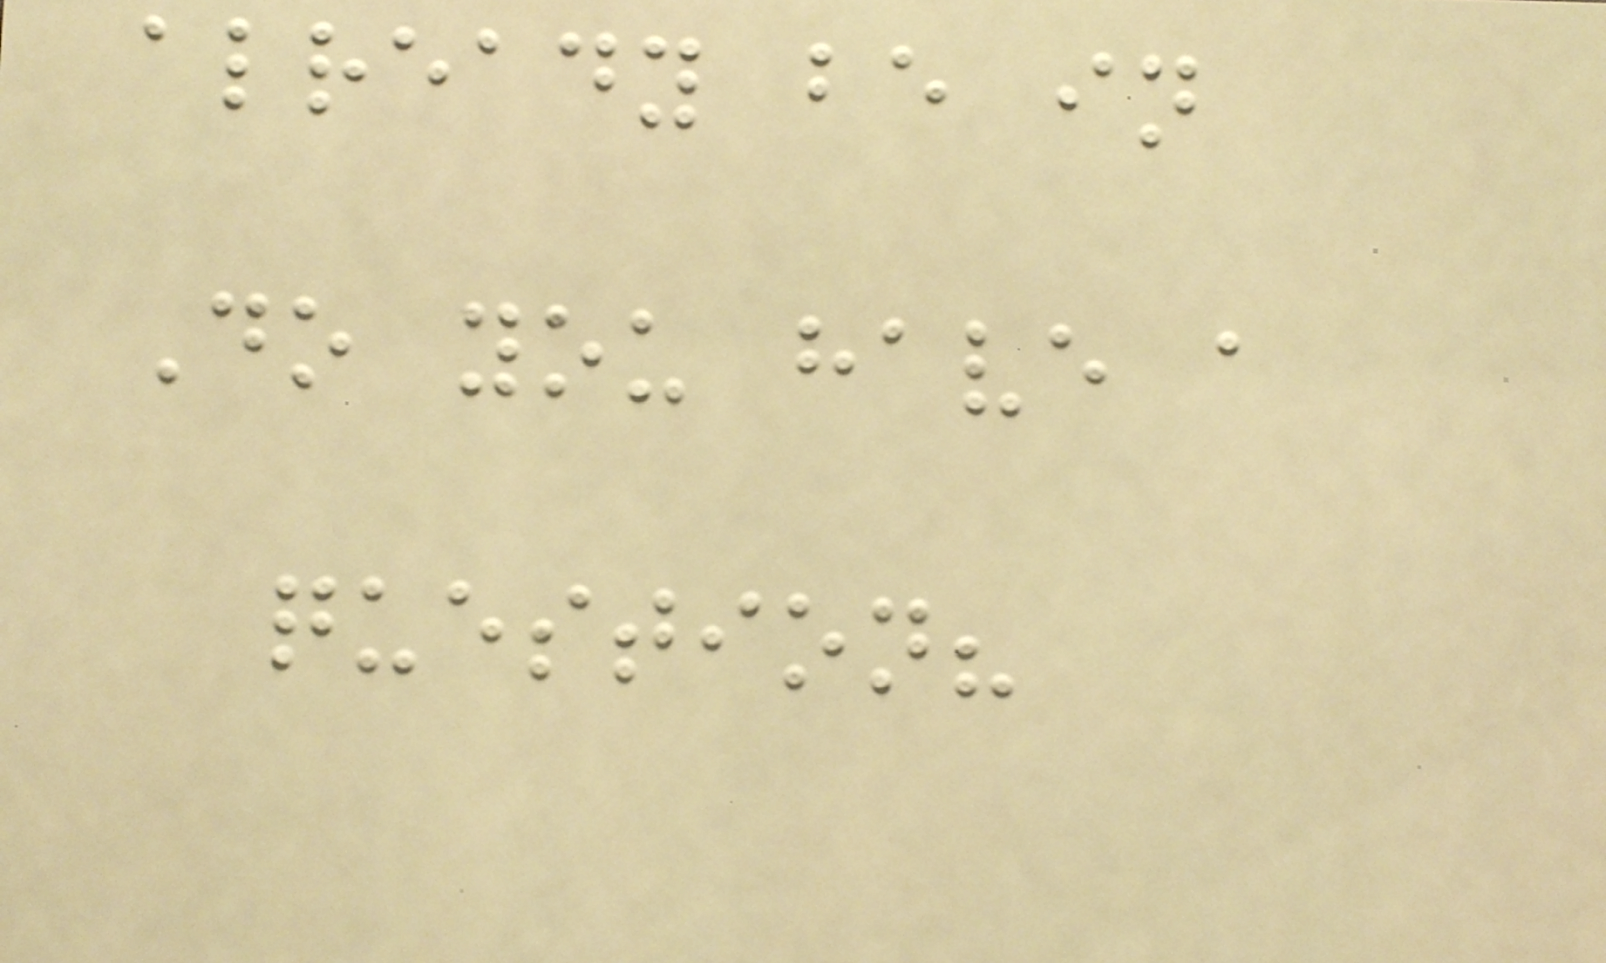already be in
Do you have a
question?
